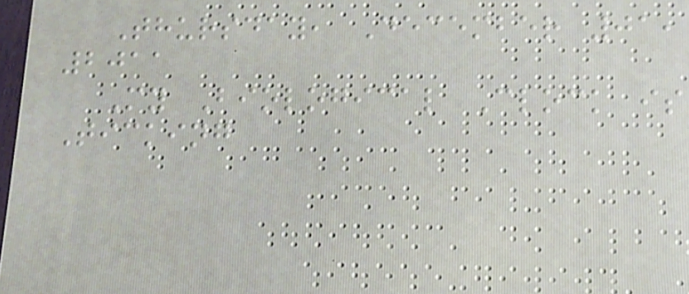Thursday, December 01,
2011
My Biological Clock is
Ticking
